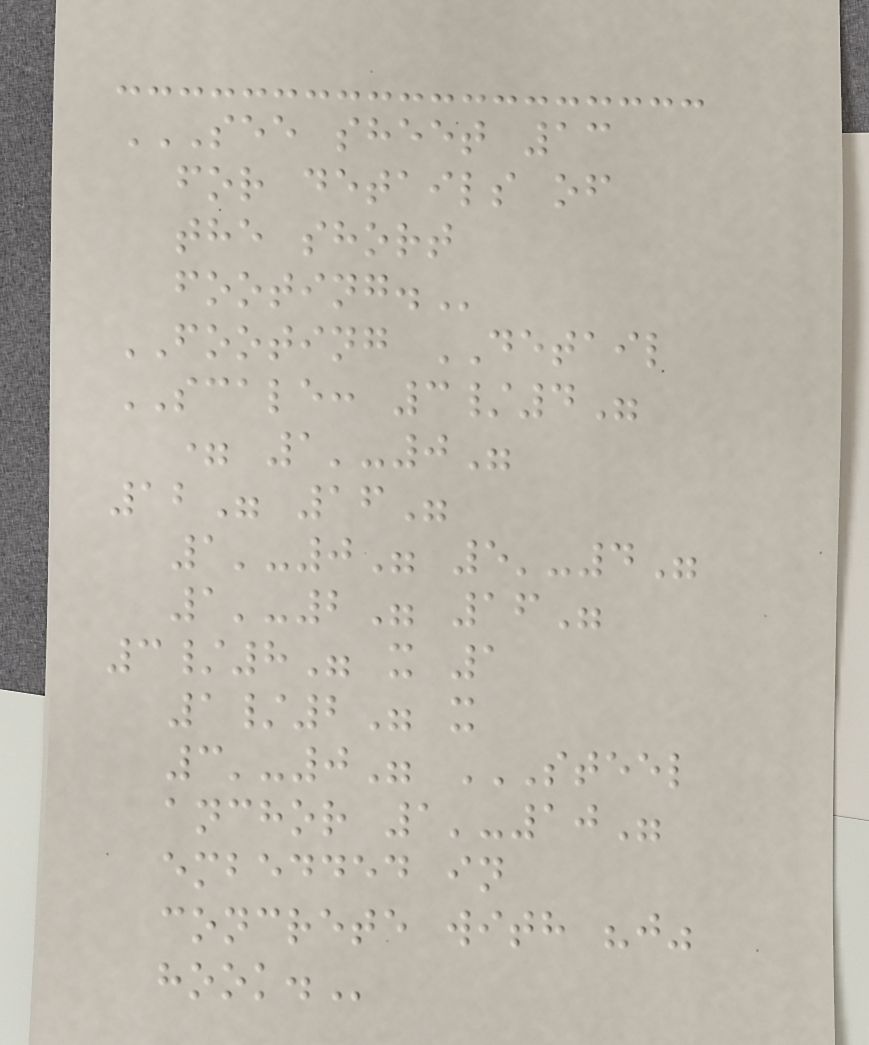SEE SHEET 13
FOR DETAILS OF
THE SHORT
FOOTING.
FOOTING DETAIL
SCALE: 3/4"
= 1'-0"
12" 16"
1'-0" 5'-4"
1'-2" 16"
3/8" x 1
1/2" x
3'-0" STEEL
ANCHOR 1'-10"
EMBEDDED IN
CONCRETE WITH "J"
HOOK.
